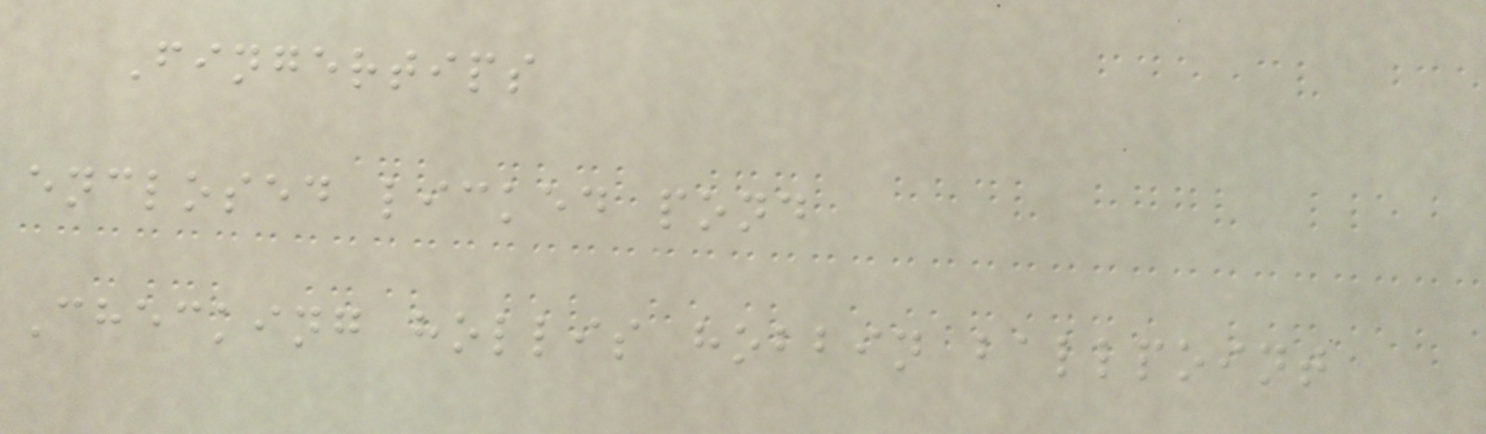Fingertips
enclosed licked pond
Checking hollis hobbin ballpoint
